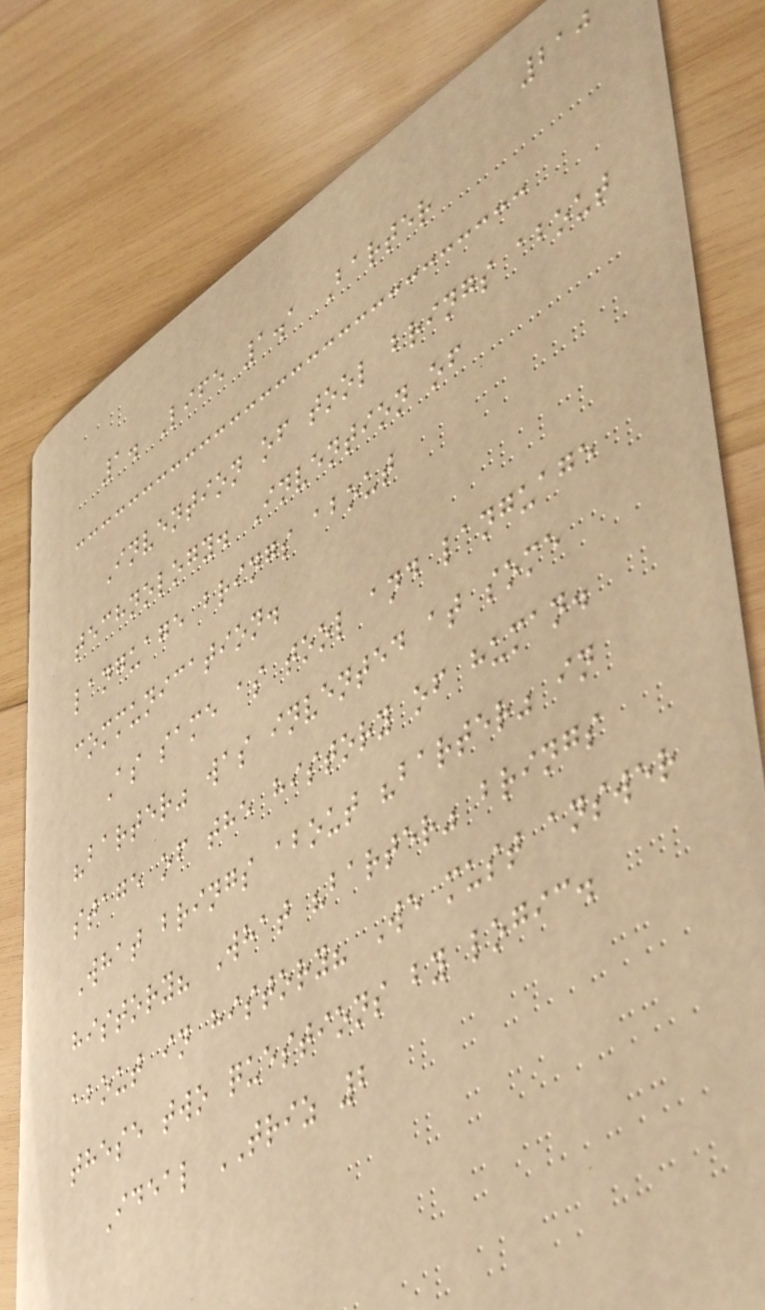210
1. Life 1.1 Barter
Invention of tool brings about
technology. Invention of
language brings about
communication.
As same as tool and language
"barter" was invented at some
stage of the history of human.
What brings about "barter" in
history? What "barter" brings
about in history? We must answer
these two questions by logic.
Ideal TRIZ 2
